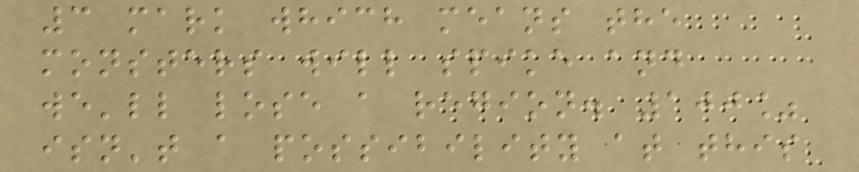3 mark which means the
monsters will spike and
we'll lose a region. 100%
isn't a possibility at this
